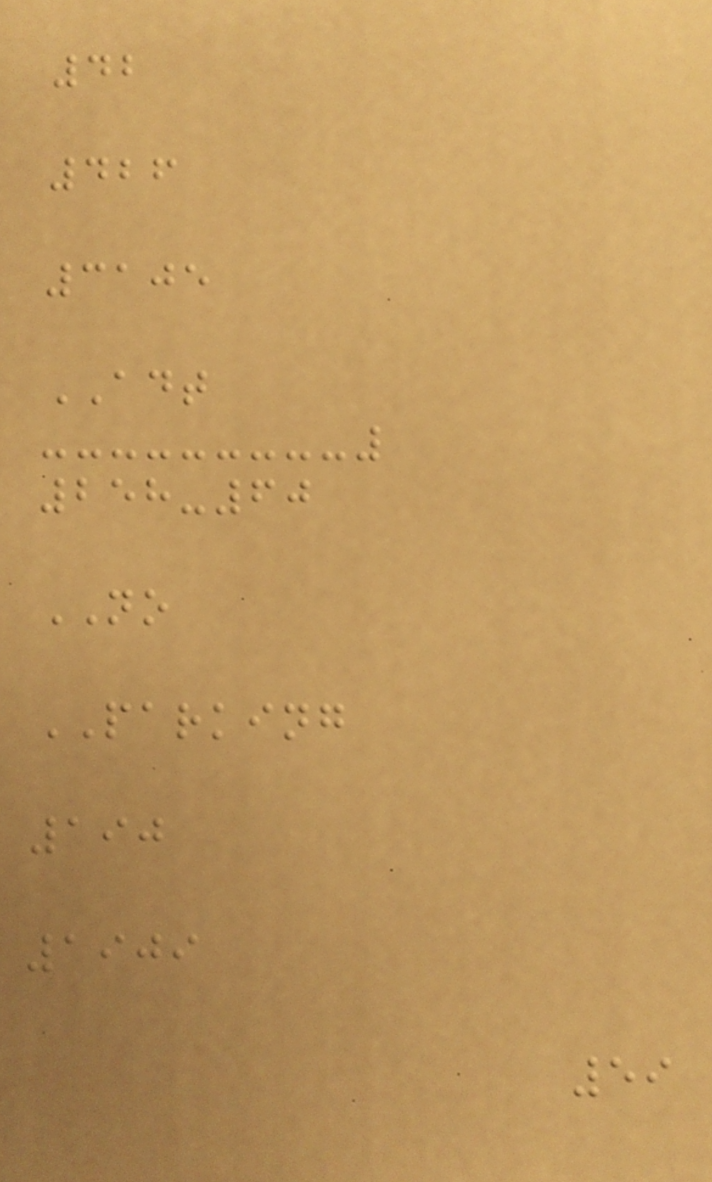42
426
3105
ADT
258-60
NO
PARKING
190
1909
59
